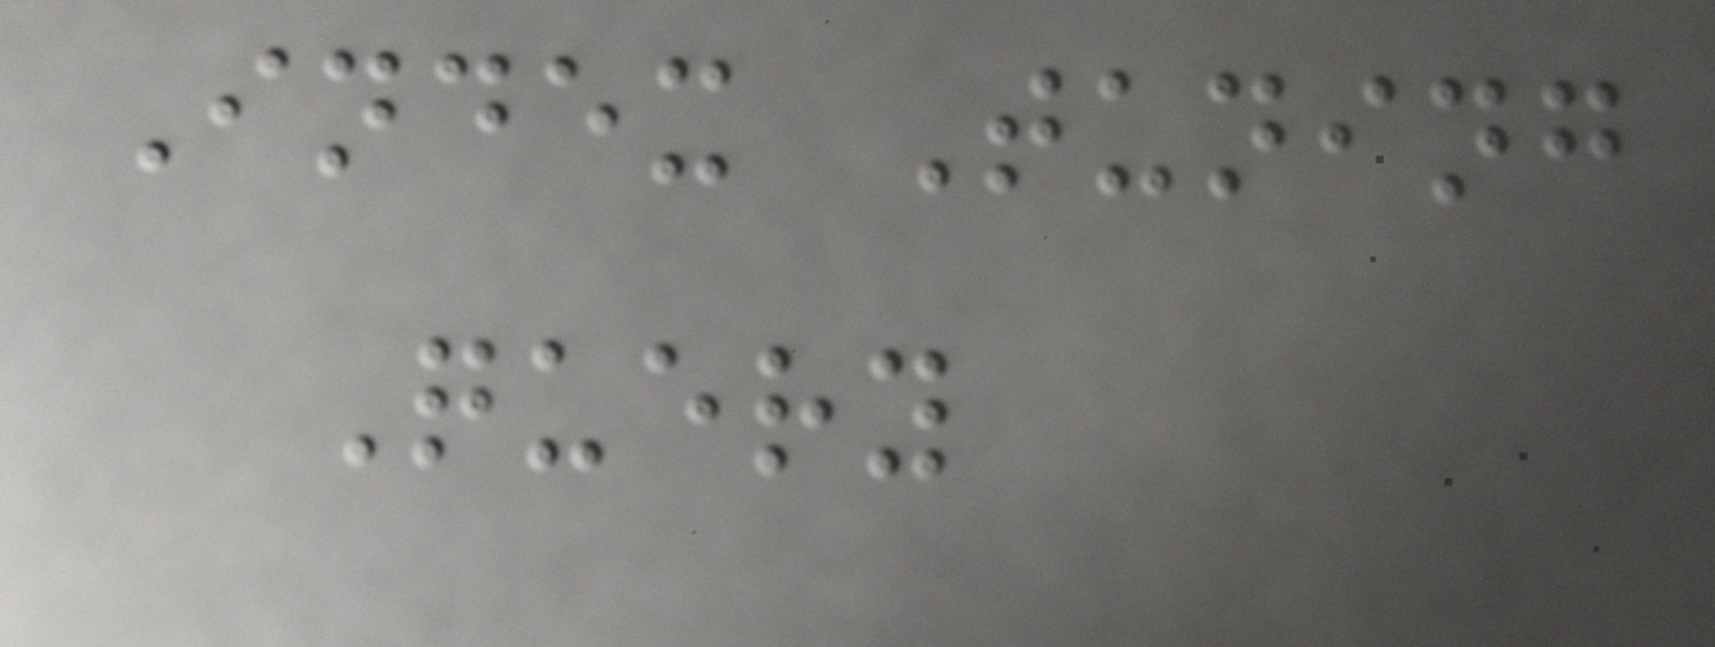Index Tuning
Query
